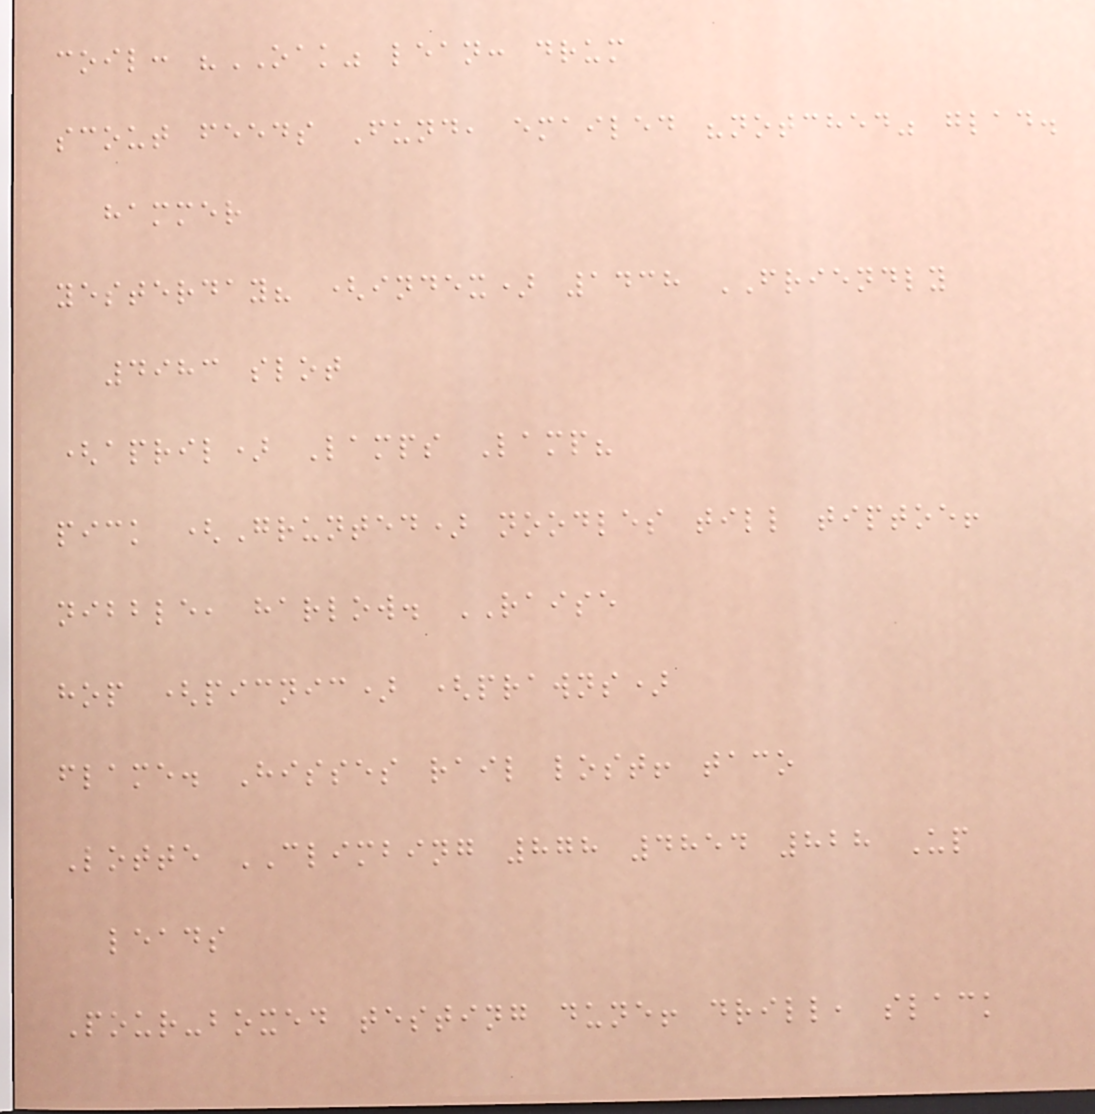coil: "OAK" lean: drum
scout feeds Fund, emailed "notched" glad.
hammer
yesterday? (index) 1438 FRIENDLY
4983 slot
(april) Lamps Lamp?
pick (Grunted) noodles till tiptoe!
nibble, harlow. RAISE
hop (picnic) (prawns)
flame. Hisses rail lost! taco
Lotte CLIMBING 878 4854 828 Up
leads
Pour-boxed testing dune! drill, slack
